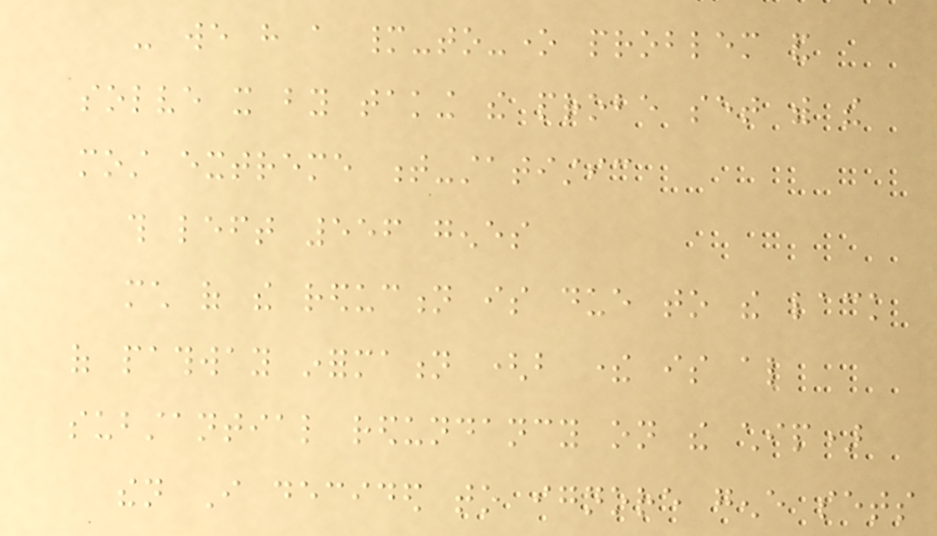- we have a many-to-one problem and
solve it by taking the probe set with the
most extreme t-statistic
this left 556 genes
much of the reduction is due to the lack
of pathway information (but there is also
substantial redundancy on the chip)
then I decided to ignore gene sets
